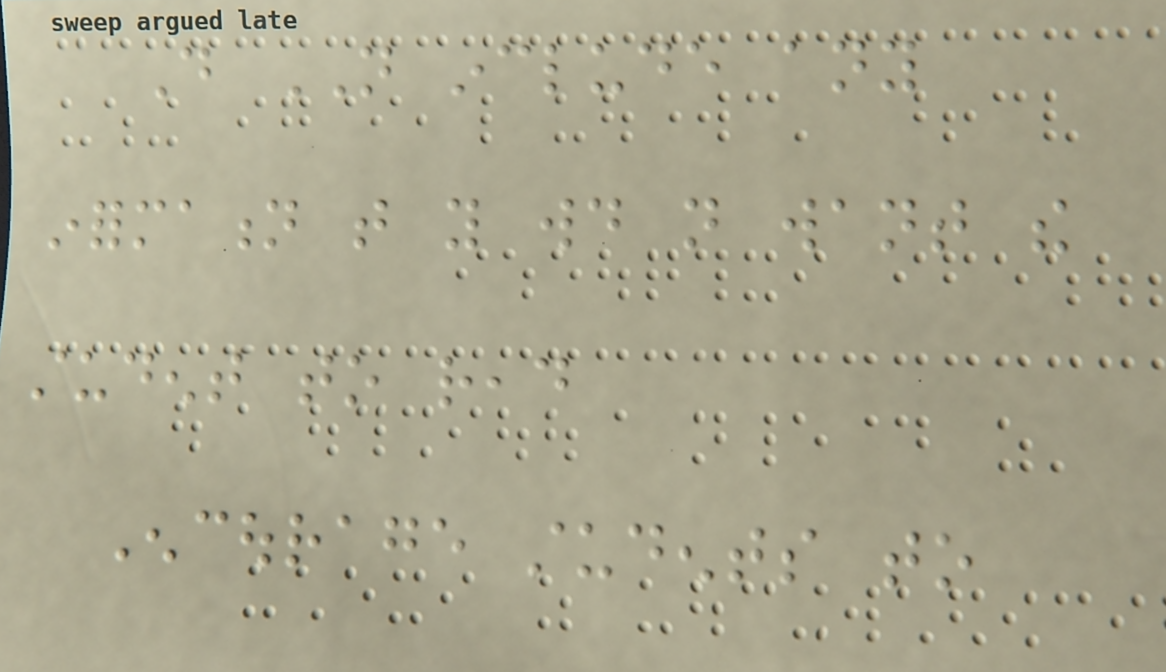Do NOT include any
information that you would not want the
student to read
Encourage students to
